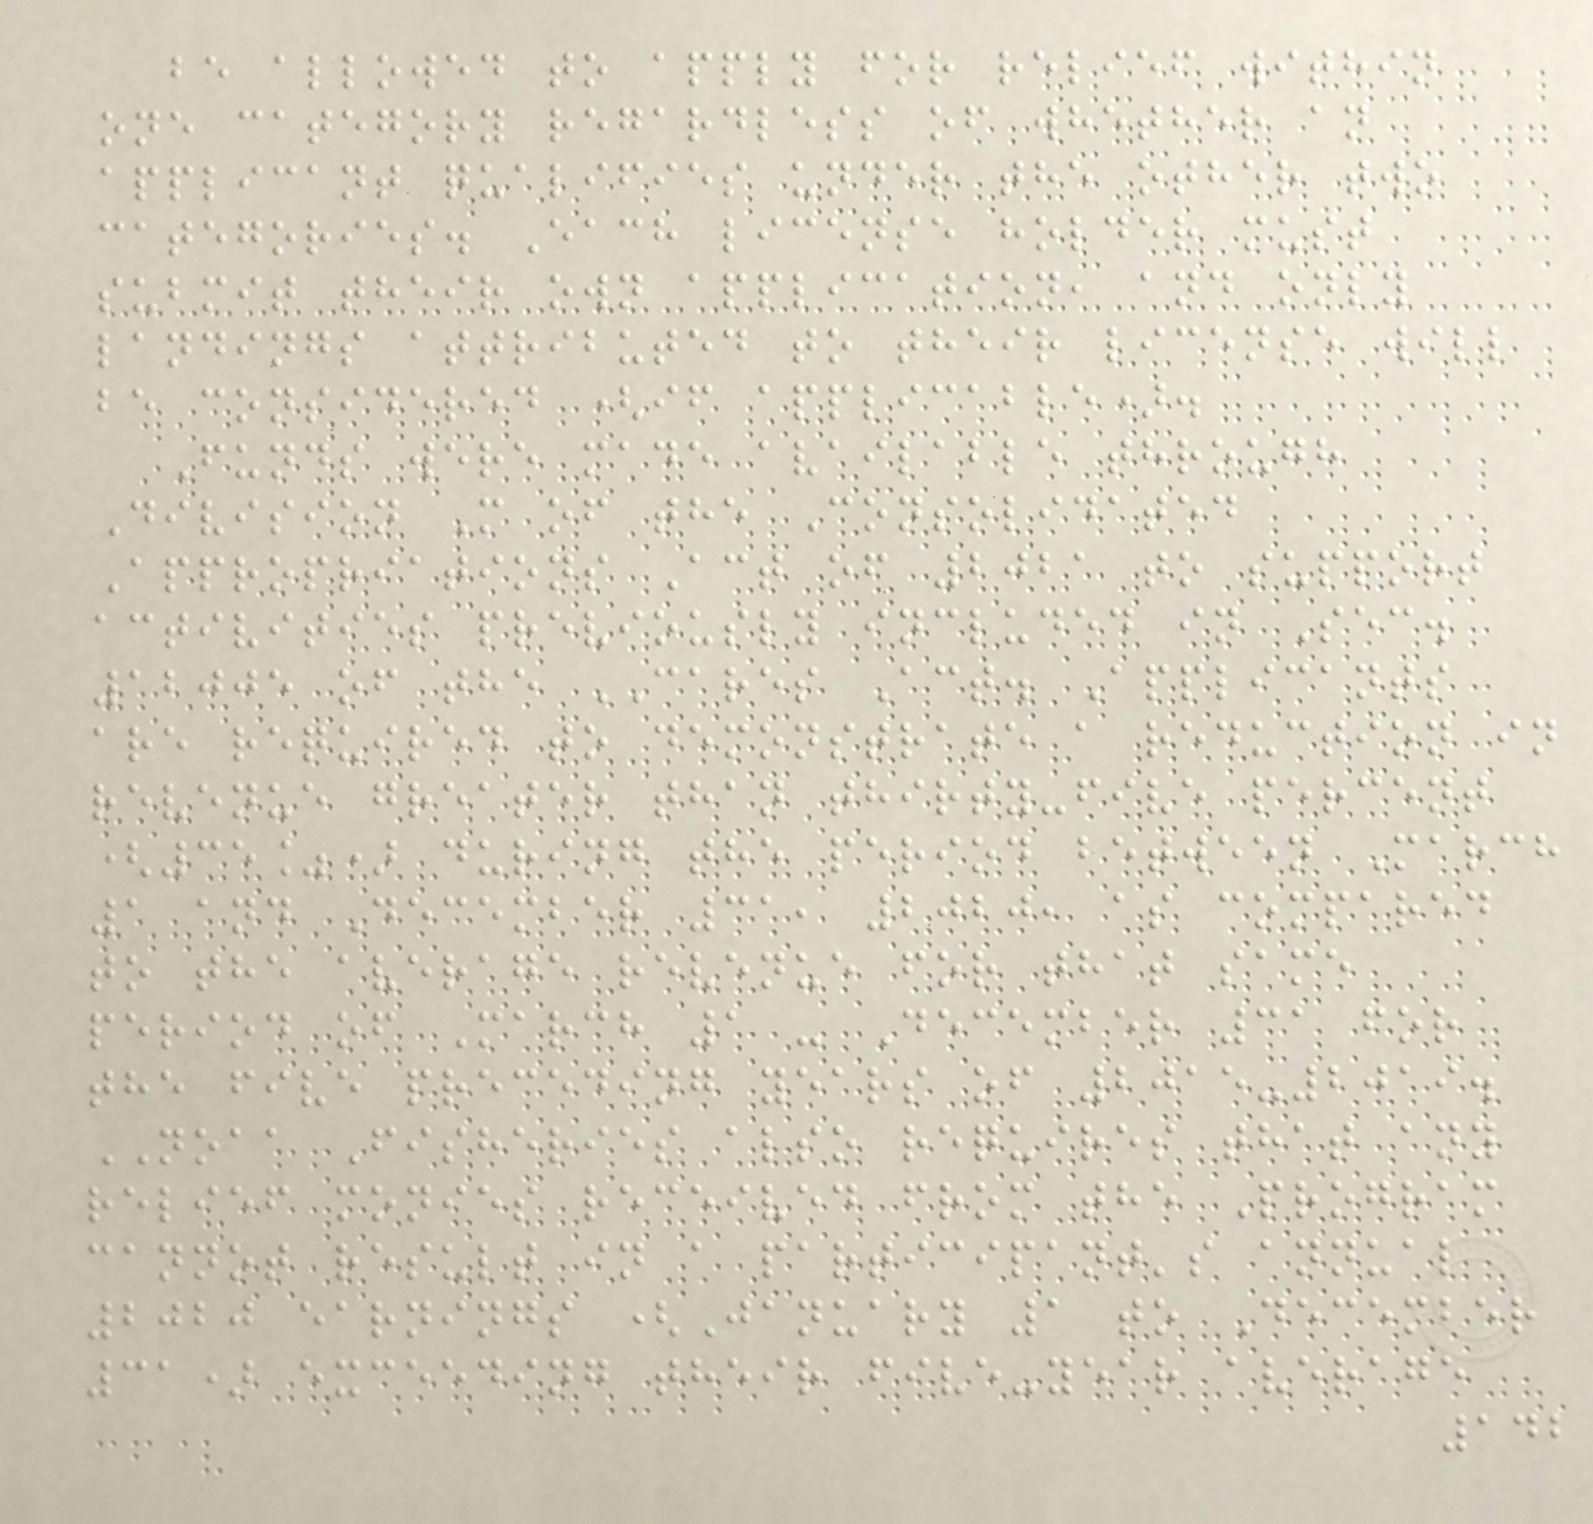be allowed to apply for relief within
one category regardless of whether an
applicant qualifies under the other two
categories. Each license holder must
submit their own application, and only
landings attributed to their license will
be considered (if applicable).
Funds were made available through
Division M of the Consolidated
Appropriations Act of 2021 to support
activities previously included in Sec.
12005 of the CARES Act. Applicants
are required to demonstrate a reduction in
revenue greater than thirty-five percent
(35%) during the period between March
1 and December 31, 2020, as compared
to the average revenue for that same
period of March 1 - December 31 for
the five preceding years of 2015-2019.
NOAA Fisheries also requires that any
relief monies received from the Program
cannot result in a participant's annual
2020 earnings (January 1 to December
31) exceeding their five-year average
142
